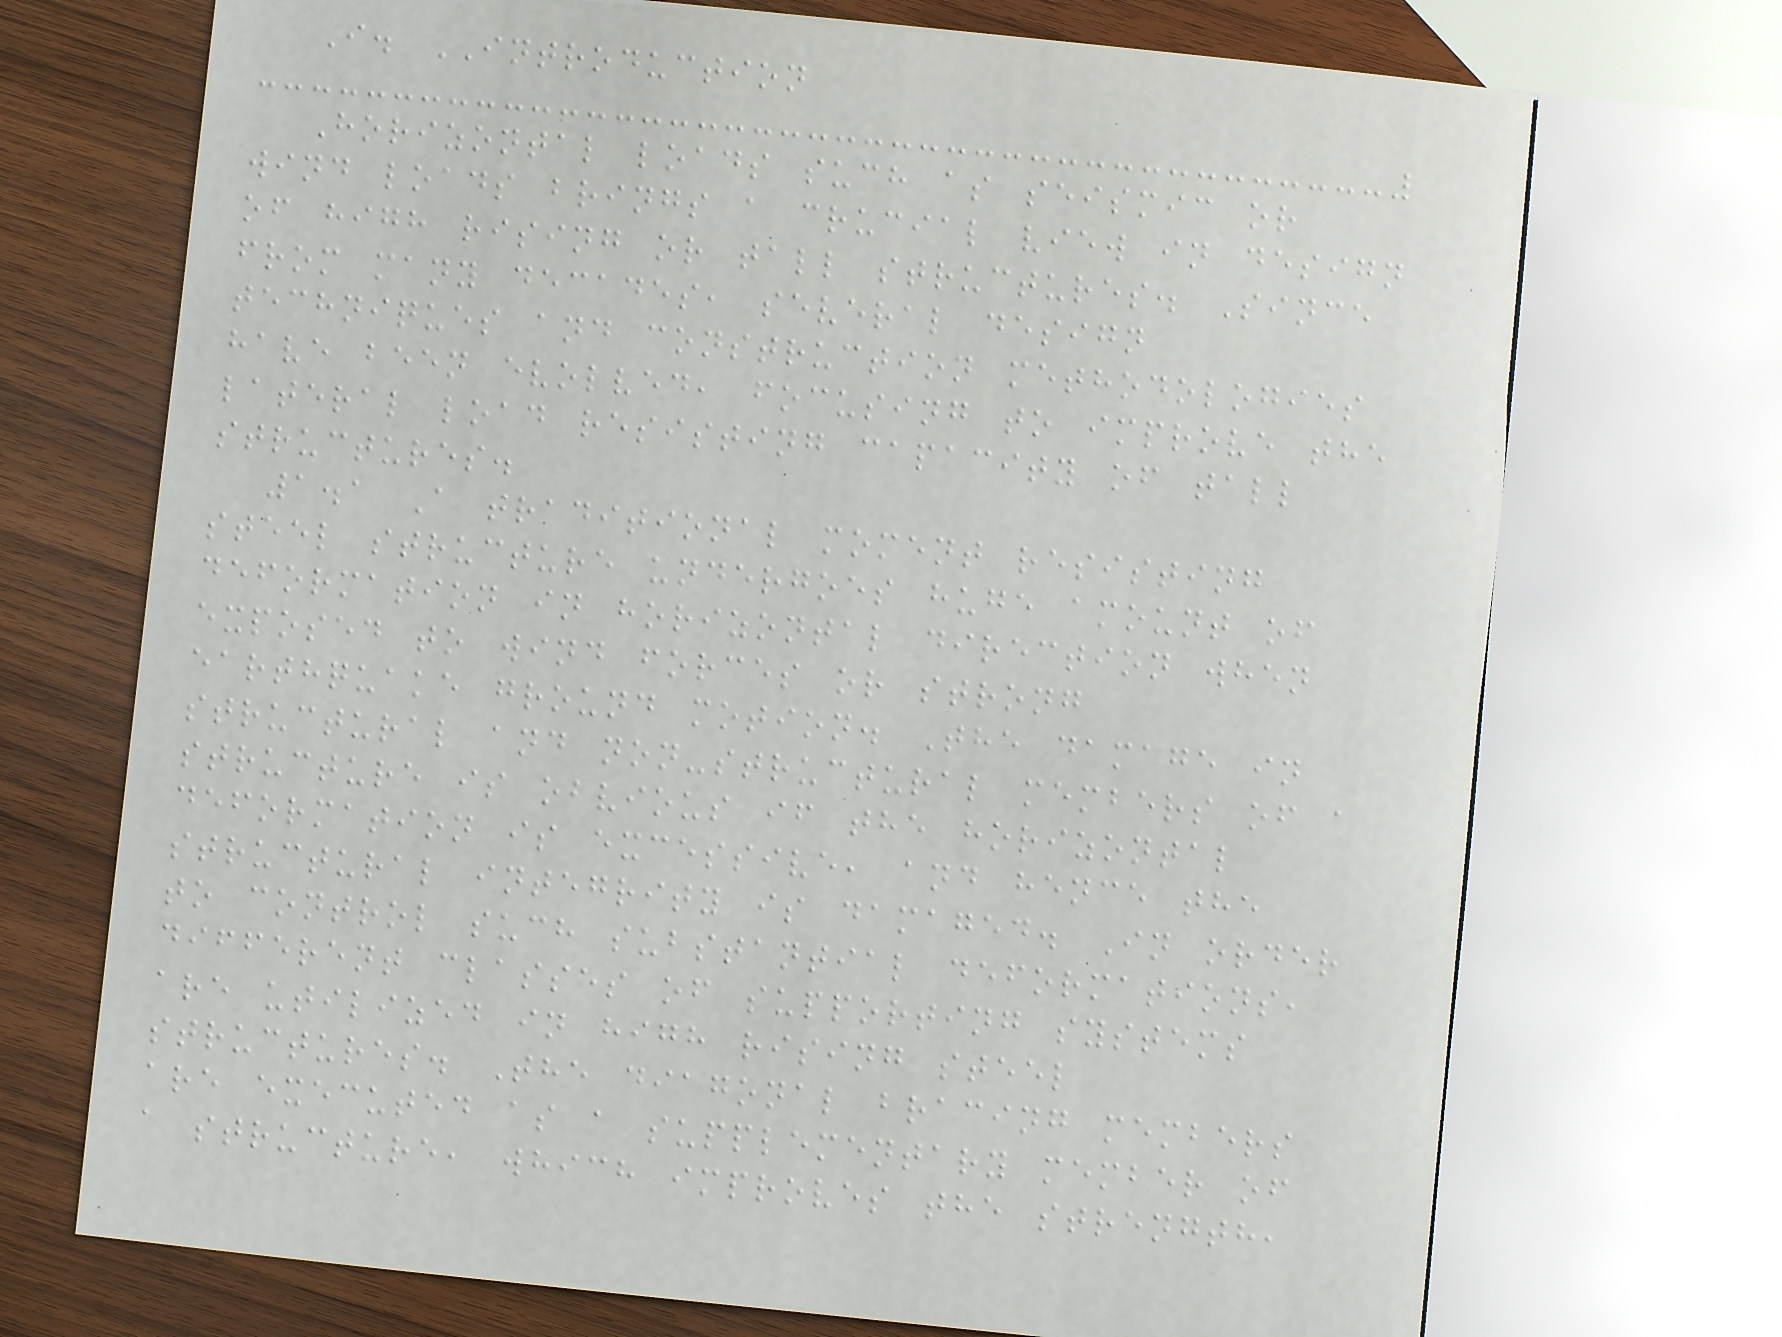I. INTRODUCTION
Horizontal loads such as seismic or
wind loads brings a crucial view in design
of high rising or tall structures. Since
from many decades, several design
techniques and construction methodologies
have been evolved, focusing to improve the
lateral load resisting capacity of tall
structures.
1.1 A traditional moment resisting
steel structure undergoes huge amount of
deformation in horizontal direction when
exposed to wind forces or strong
earthquake ground motion. The damage in
structural and non-structural members of a
structure is obvious if the horizontal
deformation is excessive, and hence the
structural integrity is damaged. In order
to control such substantial deformations,
different classes of supporting systems
are utilized in high rising steel
structures. The diagonal bracing members
are executed as a supplementary member of
a structure, which improves the strength,
